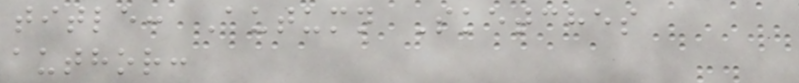title: Autumn Sketches
author:
